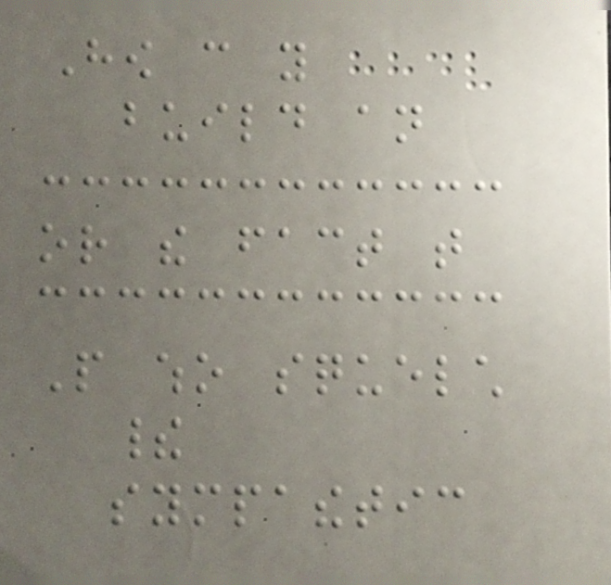How can you
build an
or the fact that
People who squelch
their
sympathetic
